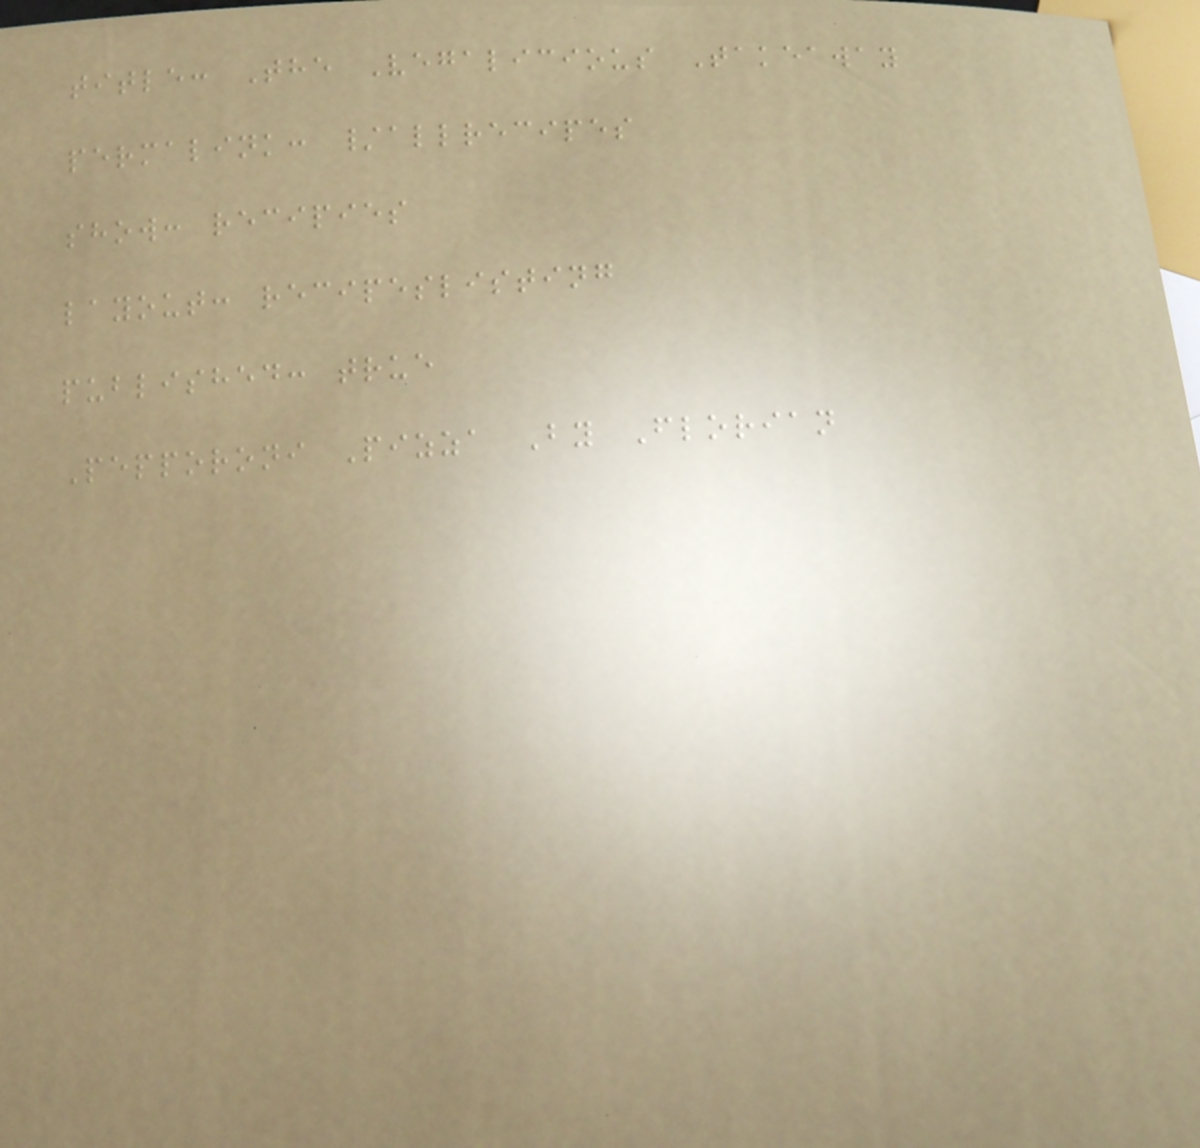title: The Vegalicious Takeaway
permalink: /allrecipes
show: recipies
layout: recipeslisting
published: true
Pepporoni Pizza By Florian
